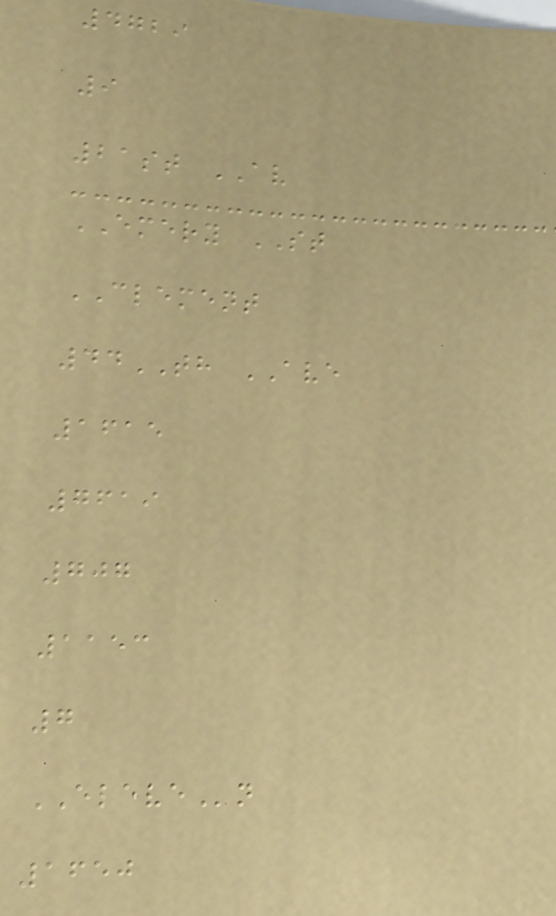4729
9
21st AV
EMERY ST
CLEMENT
44TH AVE
1615
7619
707
1153
7
ELEVEn
1650
